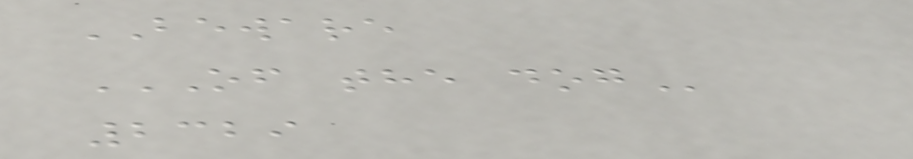BEWARE
OF THE DOG
2329
